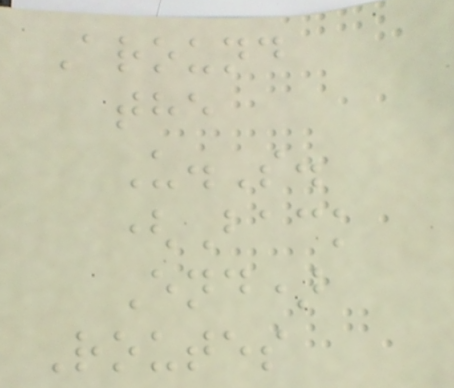Around
the
U.S.
(Back
End)
Routes
